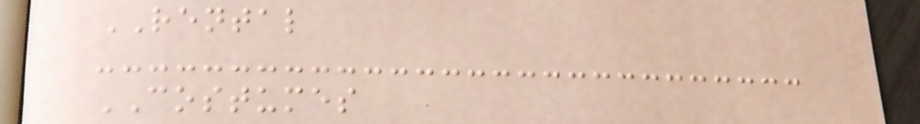RENTAL
COSTUMES
